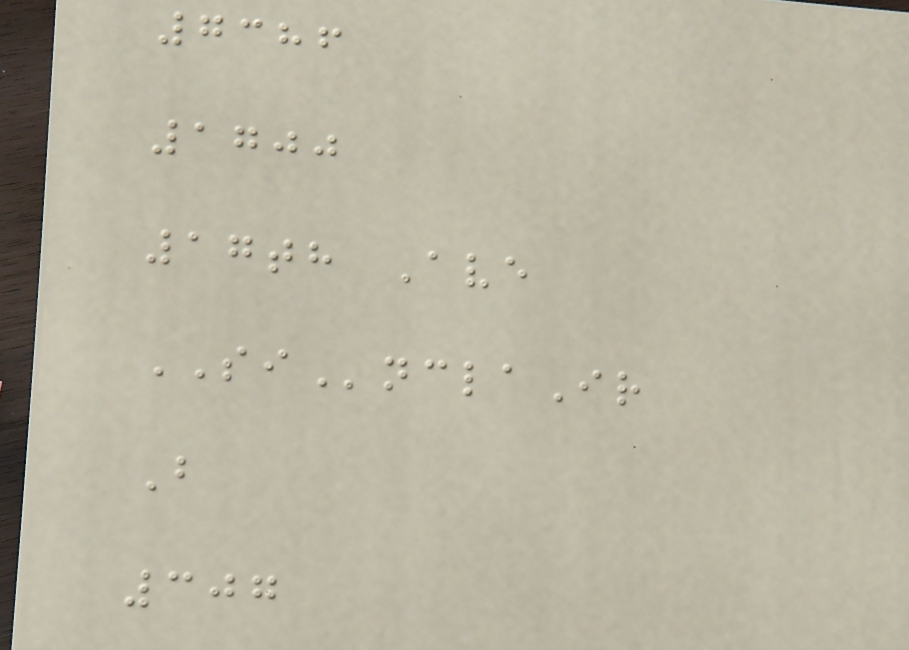7386
1700
17th Ave
SInclaIr
B
307
